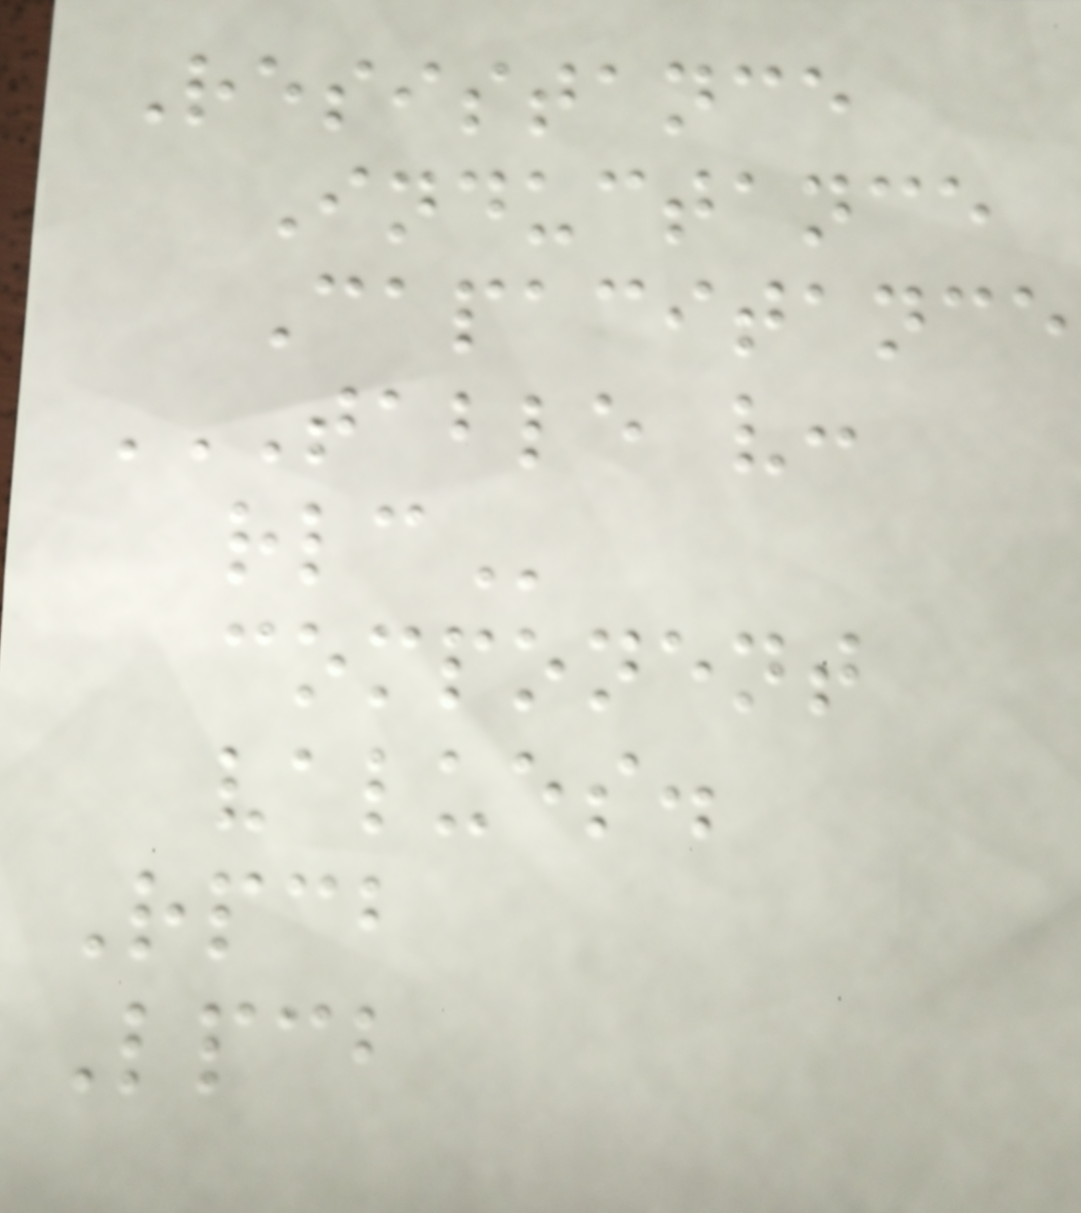Resistance
Inductance
Capacitance
TABLE V:
RLC
component
values.
Rpcb
Lpcb
